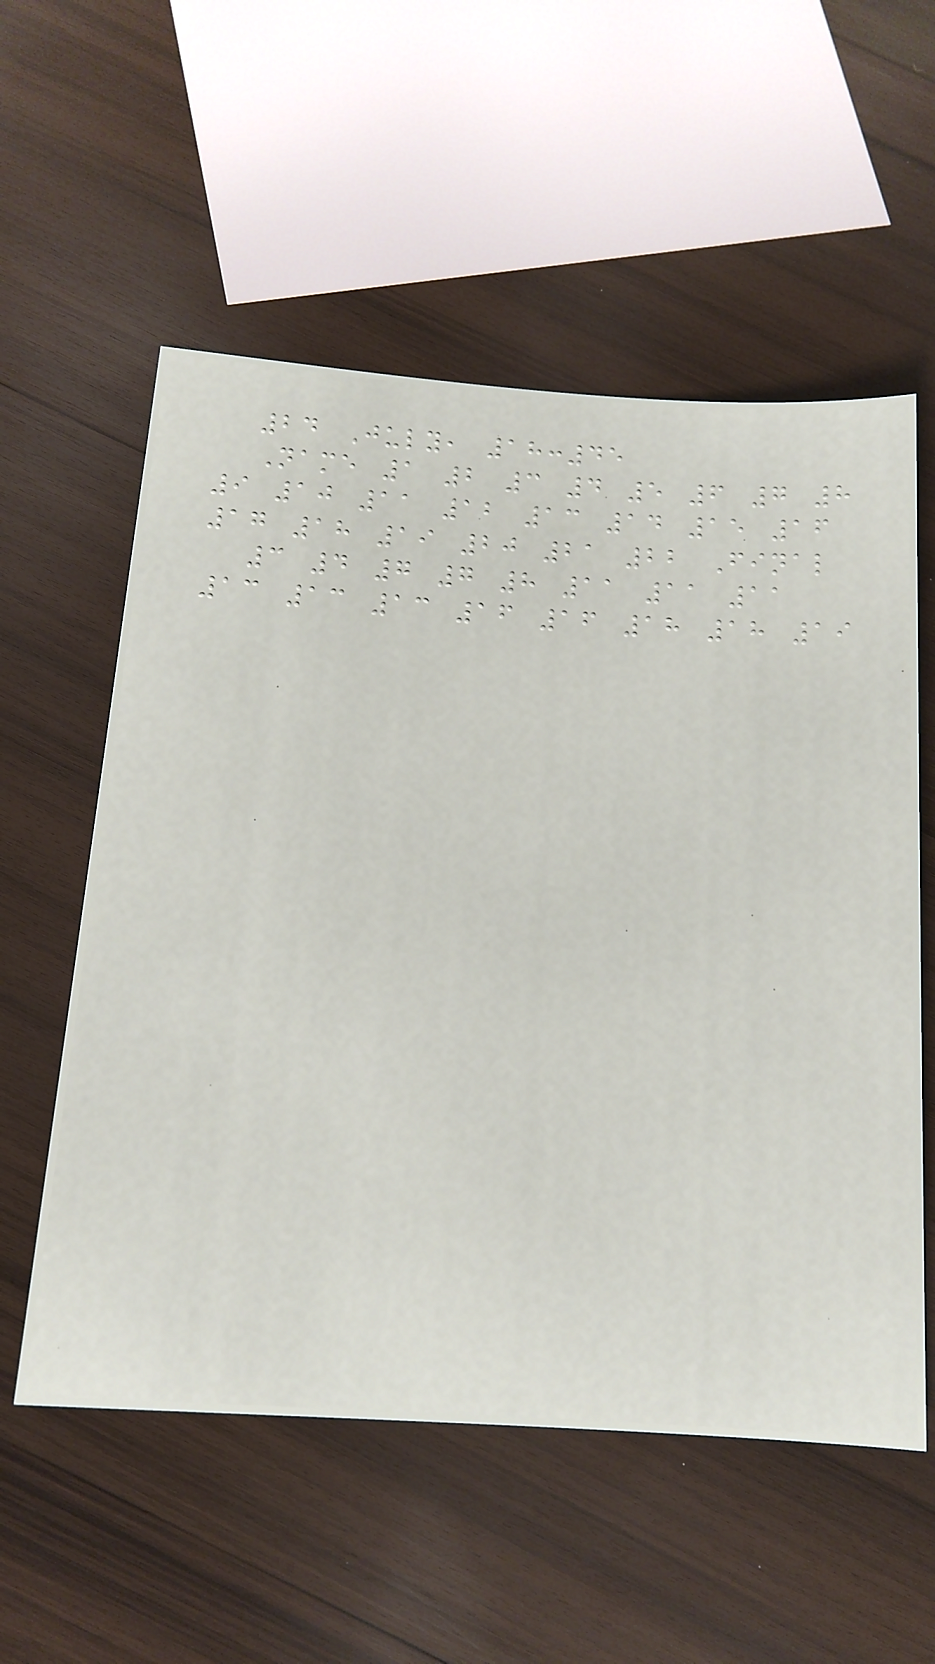24 July, 18:45
Name 1 2 3 4 5 6 7 8
9 10 11 12 13 14 15 16
17 18 19 20 21 22 Final
3 4 7 7 8 11 11 11
13 13 13 16 16 18 18 19
